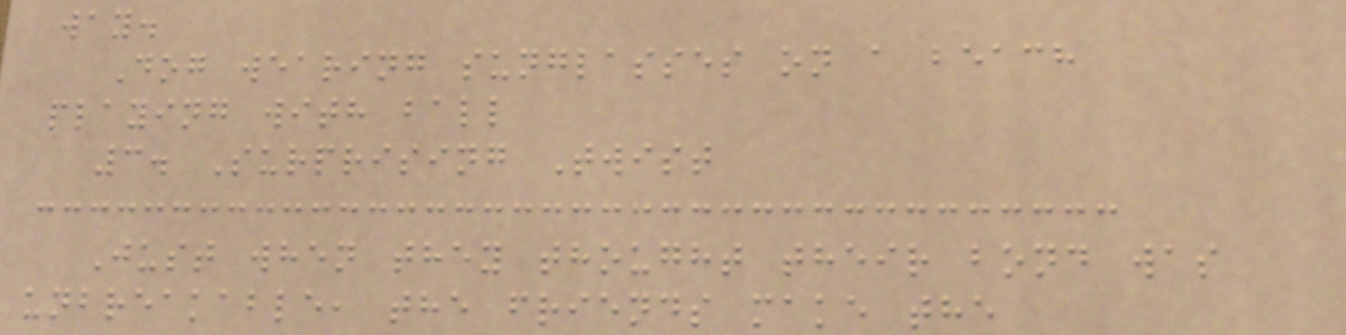way.
Dog wearing sunglasses on a beach
playing with ball
3. Surprising Twist
Just when they thought their bond was
unbreakable, the friends make the
